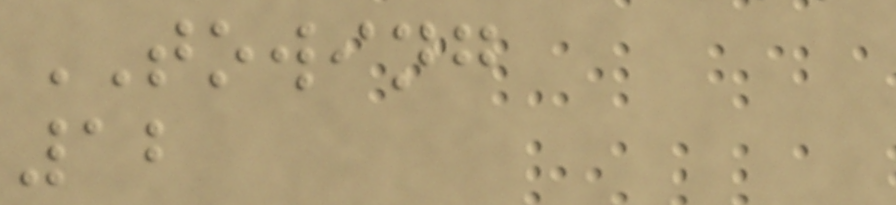TOWING
12
